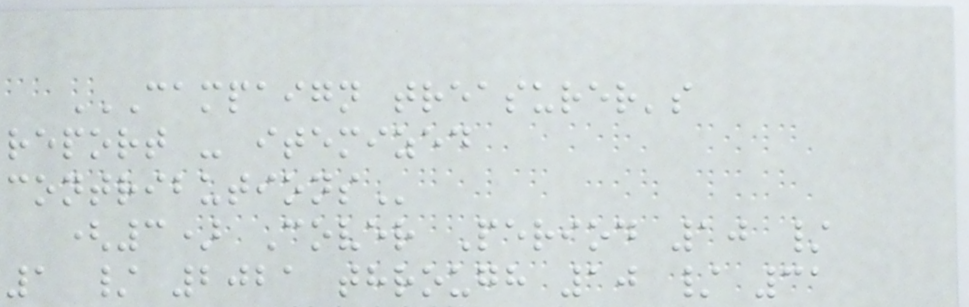CAMPAIGN TREASURER'S
REPORT - ITEMIZED
CONTRIBUTIONS
(3) Cover Period 10 /
1 / 2021 through 10 / 31
